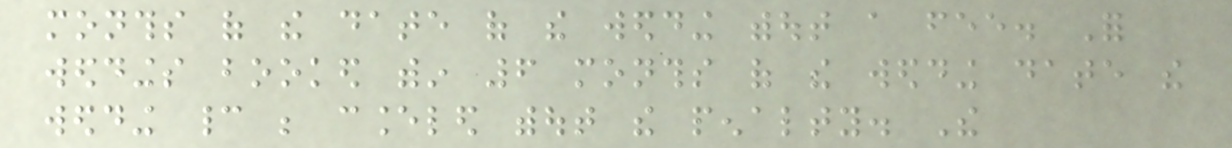months of the date of the wedding without a fee. For
weddings booked within 6 months of the wedding date the
wedding cannot be canceled without the penalty. The
